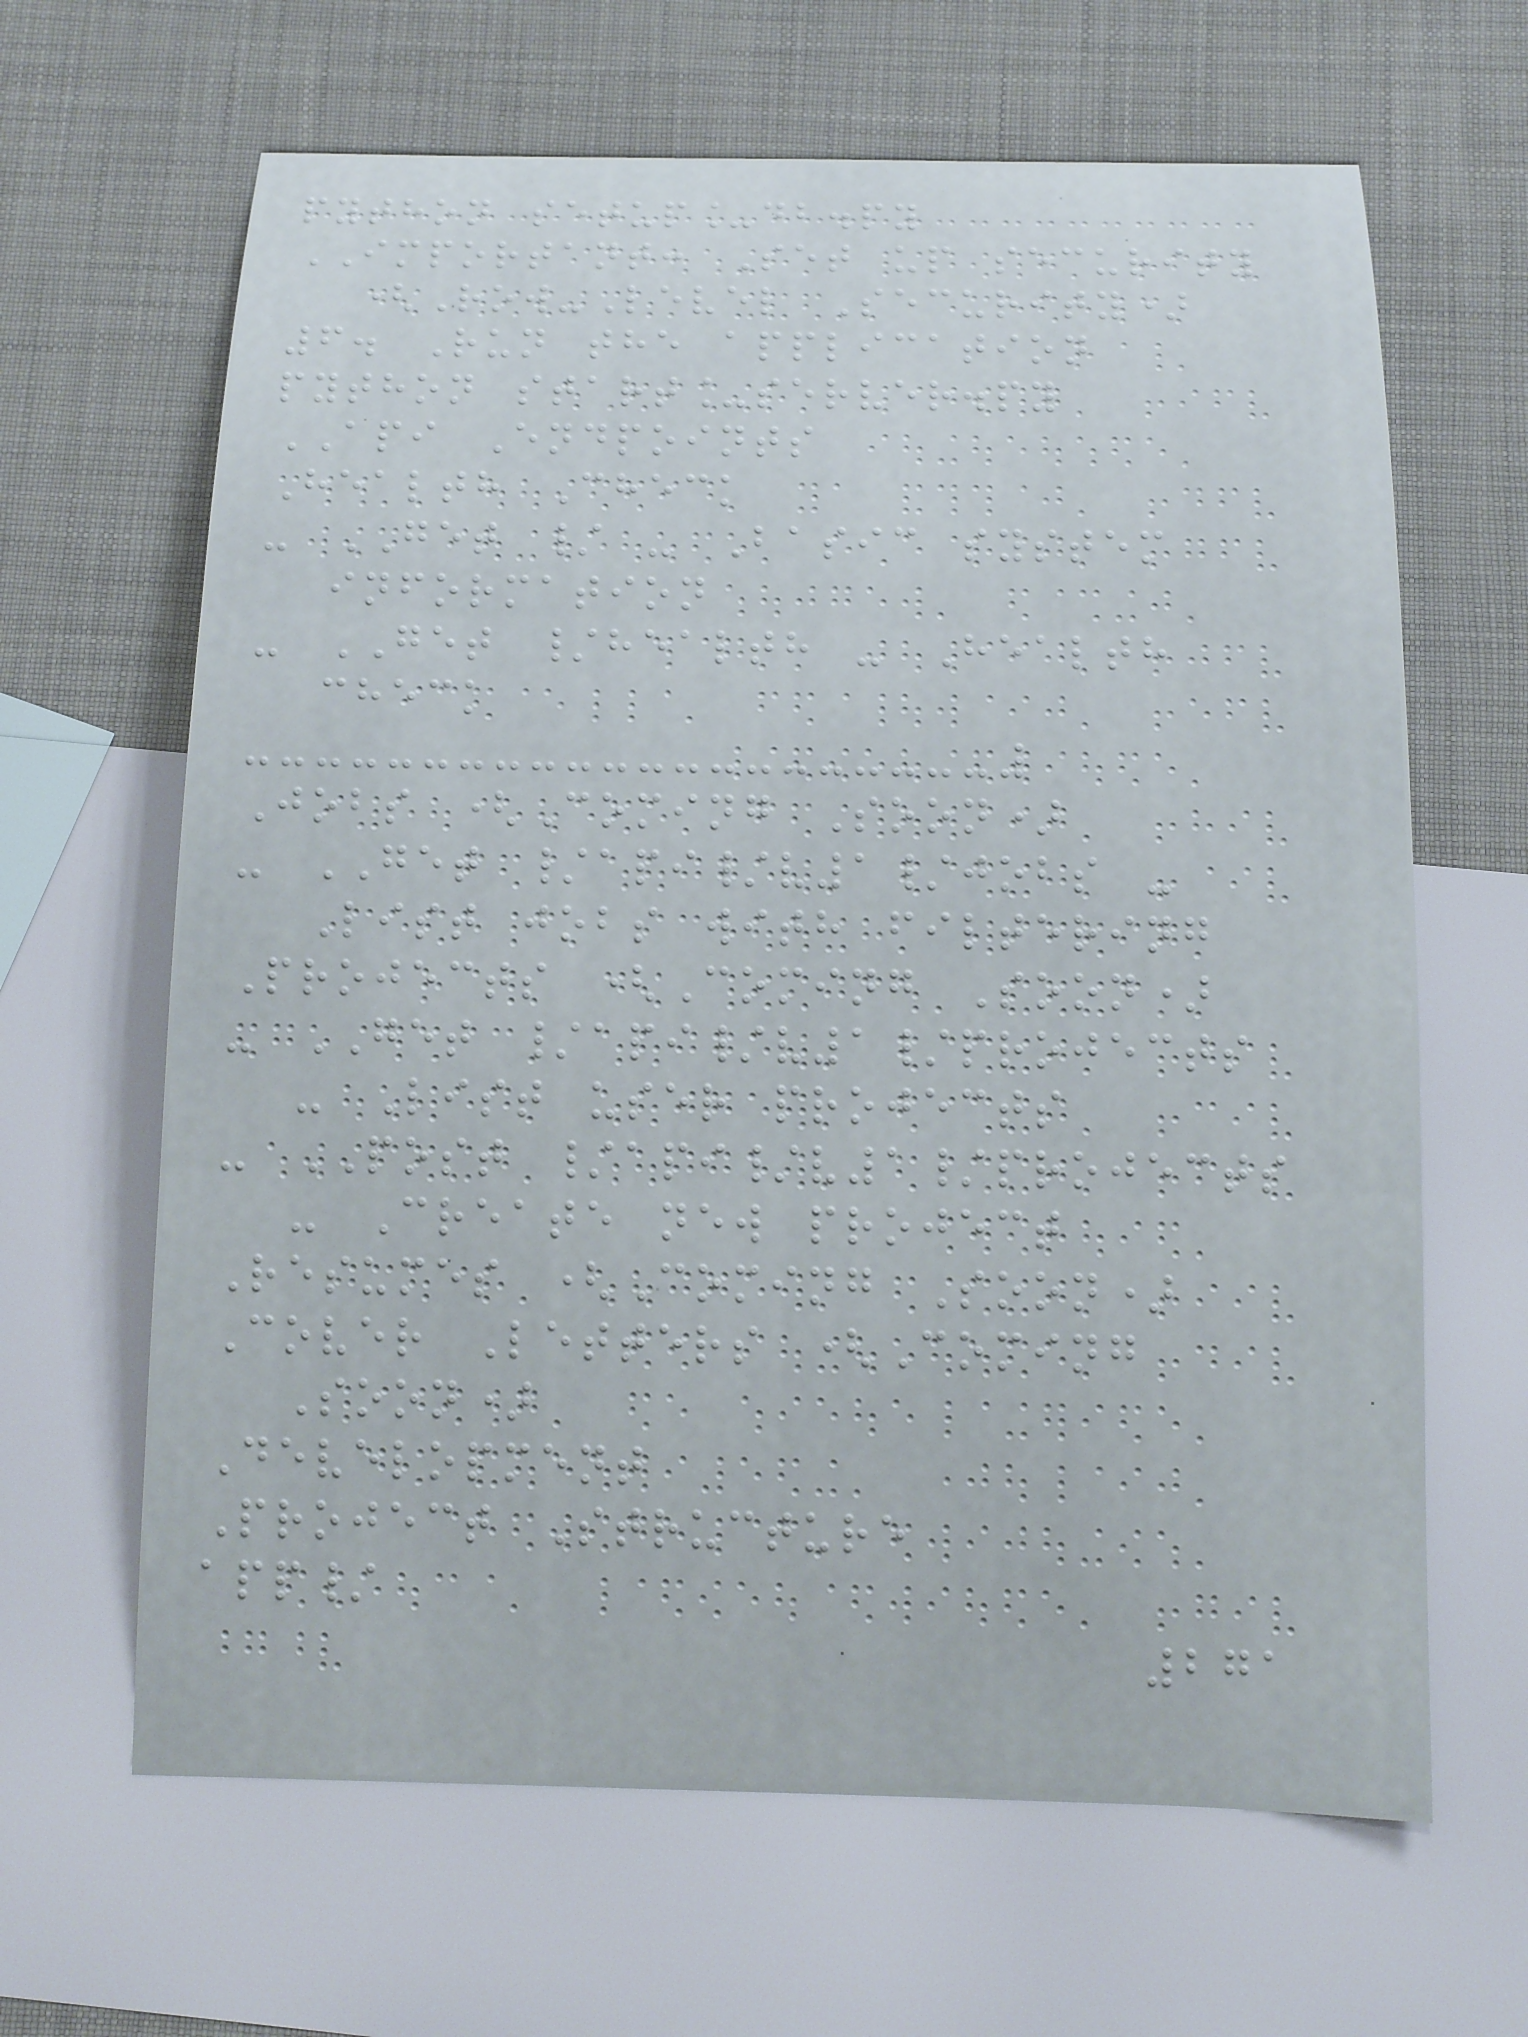python setup_db.py
IMPORTANT: Set up security
(Row-Level Security)
6. Run the application
python start_server.py
API Endpoints
Health Check
- GET / - Basic system
information
- GET /health - Health
check
Jobs (Coming Soon)
- GET /api/v1/jobs -
List jobs with filtering
Projects (Coming Soon)
- GET /api/v1/projects
- List user projects
- POST /api/v1/projects
- Create new project
Resumes (Coming Soon)
Cover Letters (Coming
Soon)
Development
Project Structure
app/
271
